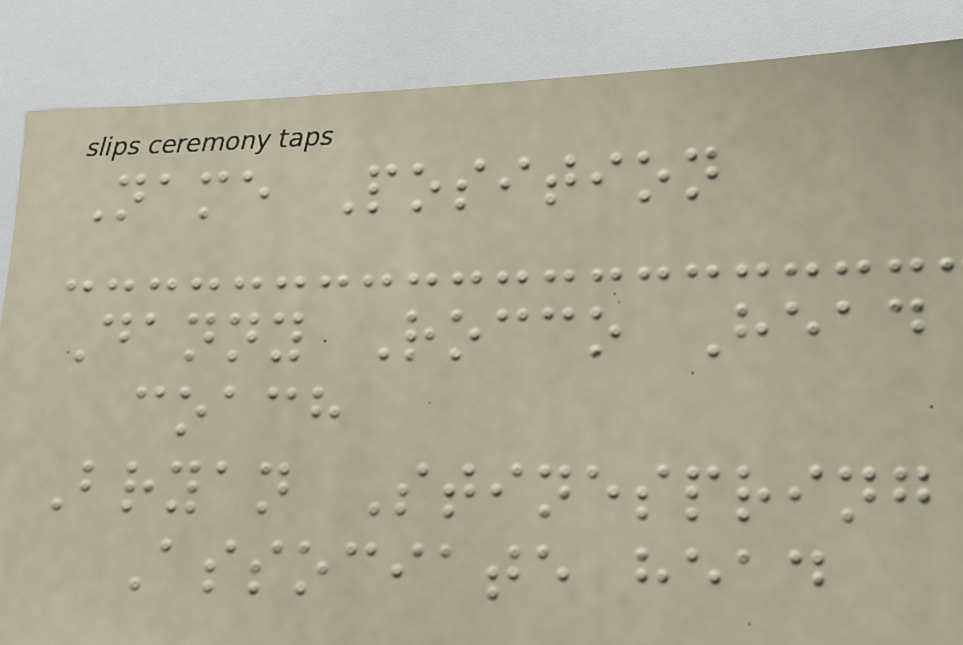Name Position
Danny Rocco Head
coach
Bryan Stinespring
Associate head
